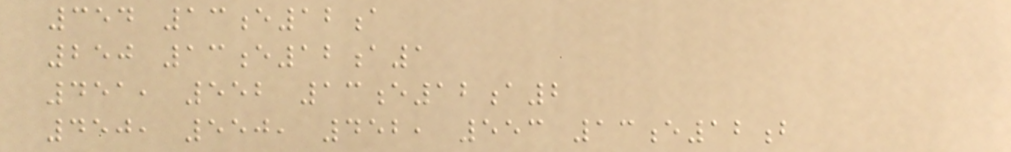354 13e12a
250 13e12a1
451, 552 13e12a2
450, 550, 452, 553 13e12b
